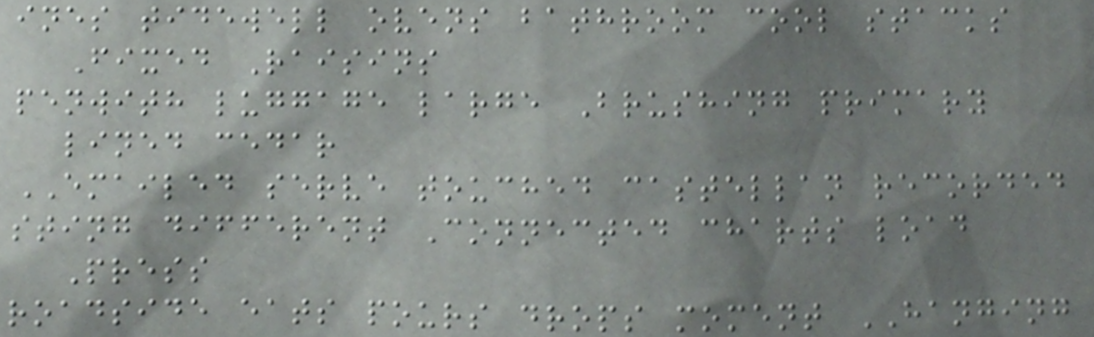ines tidewell ovens bathroom cool stacks
Fixed Raisins
penwith luggage large Brushing primary
lined cedar
EMAILED serve touched castellan recorded
sting different Connected charts load
Press
roadside eats pours drops moment HANGING
